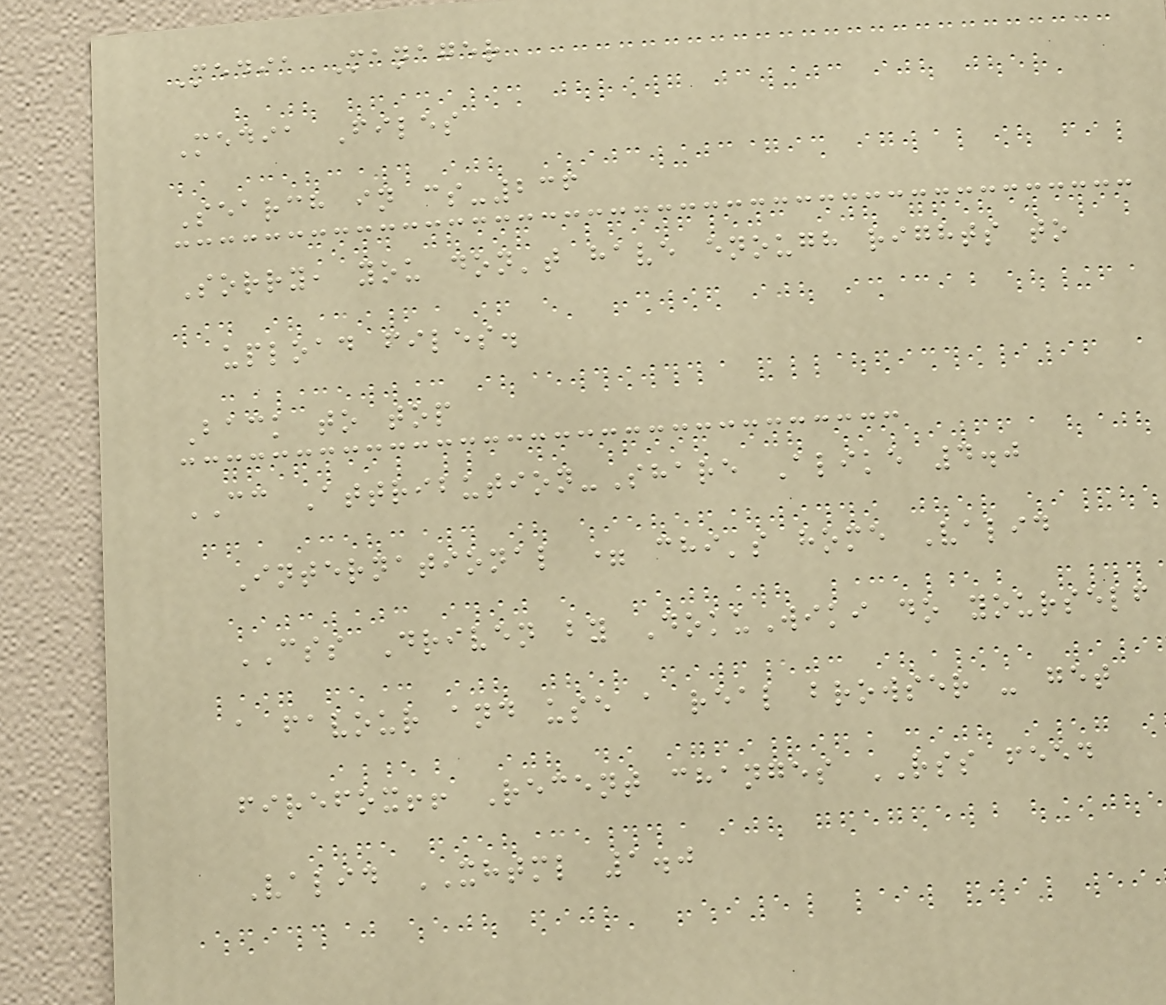Media Manager
Media Files
Search in cs-236
Sorry, you don't have enough rights to
upload files.
Back to top
CC Attribution-Share Alike 4.0
International = chi's home Valid
CSS Driven by DokuWiki do yourself
a favour and use a real browser - get
firefox!! Recent changes RSS feed
Valid XHTML 1.0
